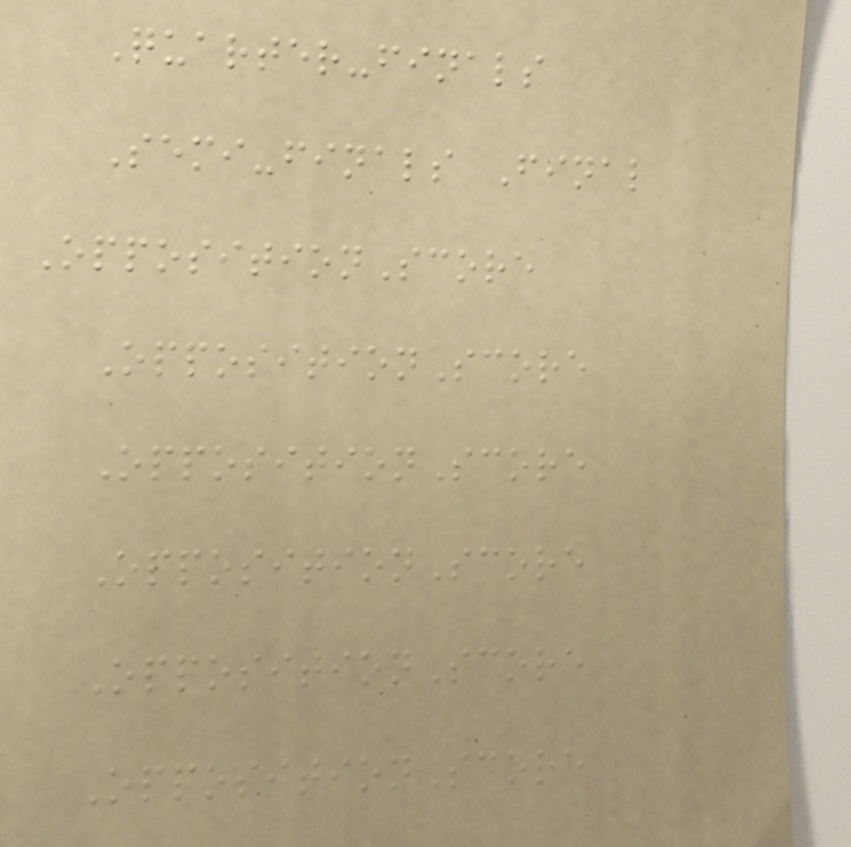Quarter-finals
Semi-finals Final
OppositionScore
OppositionScore
OppositionScore
OppositionScore
OppositionScore
OppositionScore
